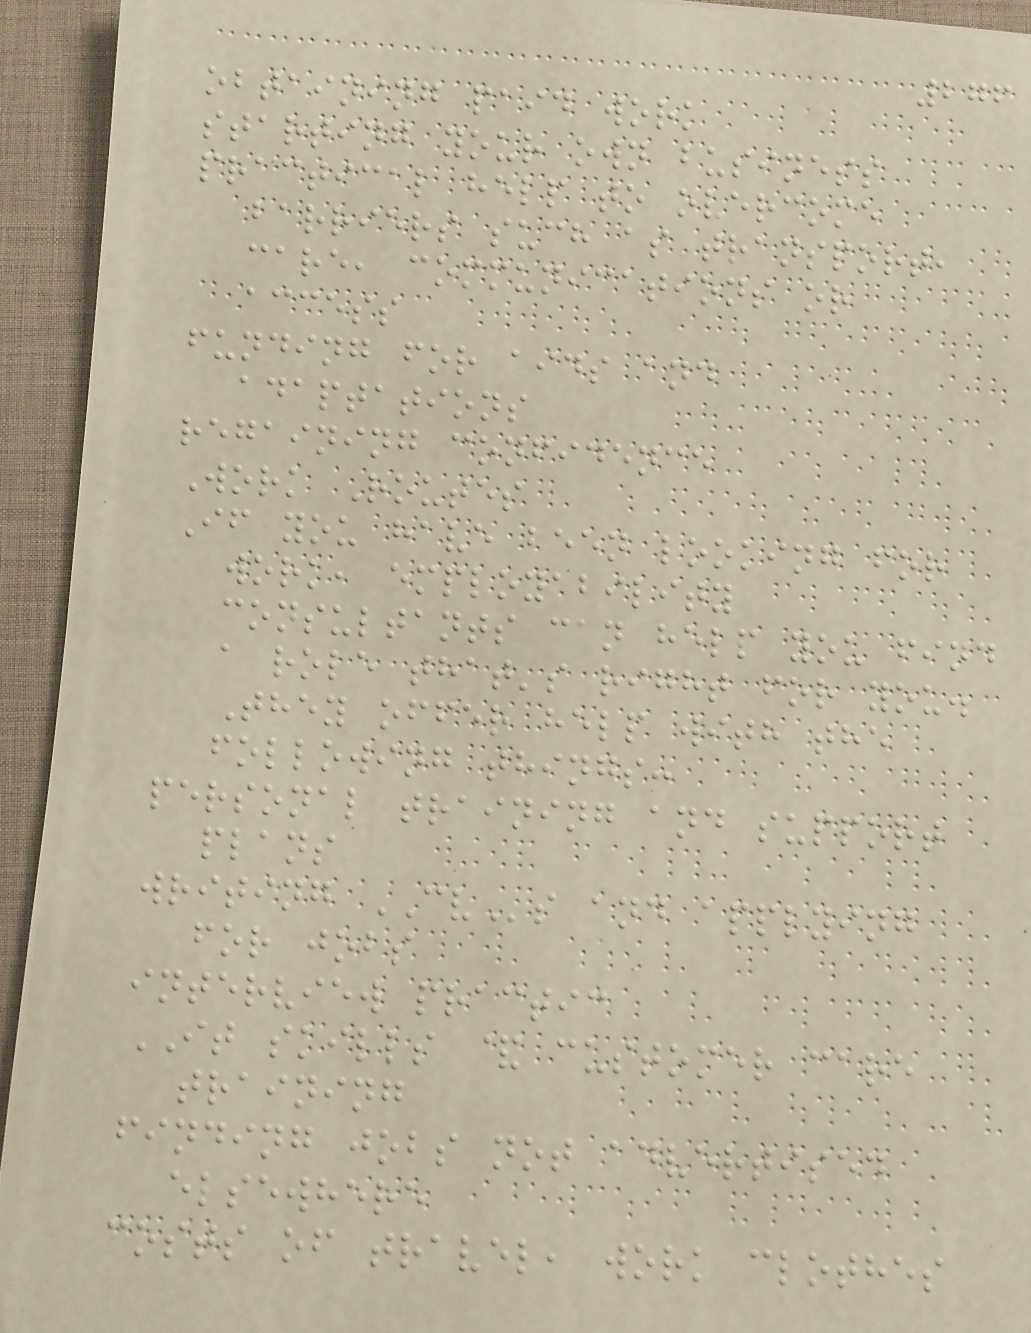276
obtaining paid work
starting your own business
practical help to overcome
barriers such as transport,
care, communications or
access
funding for aids and
adaptations
regaining confidence
Work Routes
If you have been looking for
work, employability
consultants can help you find
a role that's right for you.
They offer help with the
following things:
personal training and support
plans
writing CVs and applying
for jobs
interview practic
IT skills & customer care
training
finding jobs not advertised
elsewhere
costs of travel, work clothes
